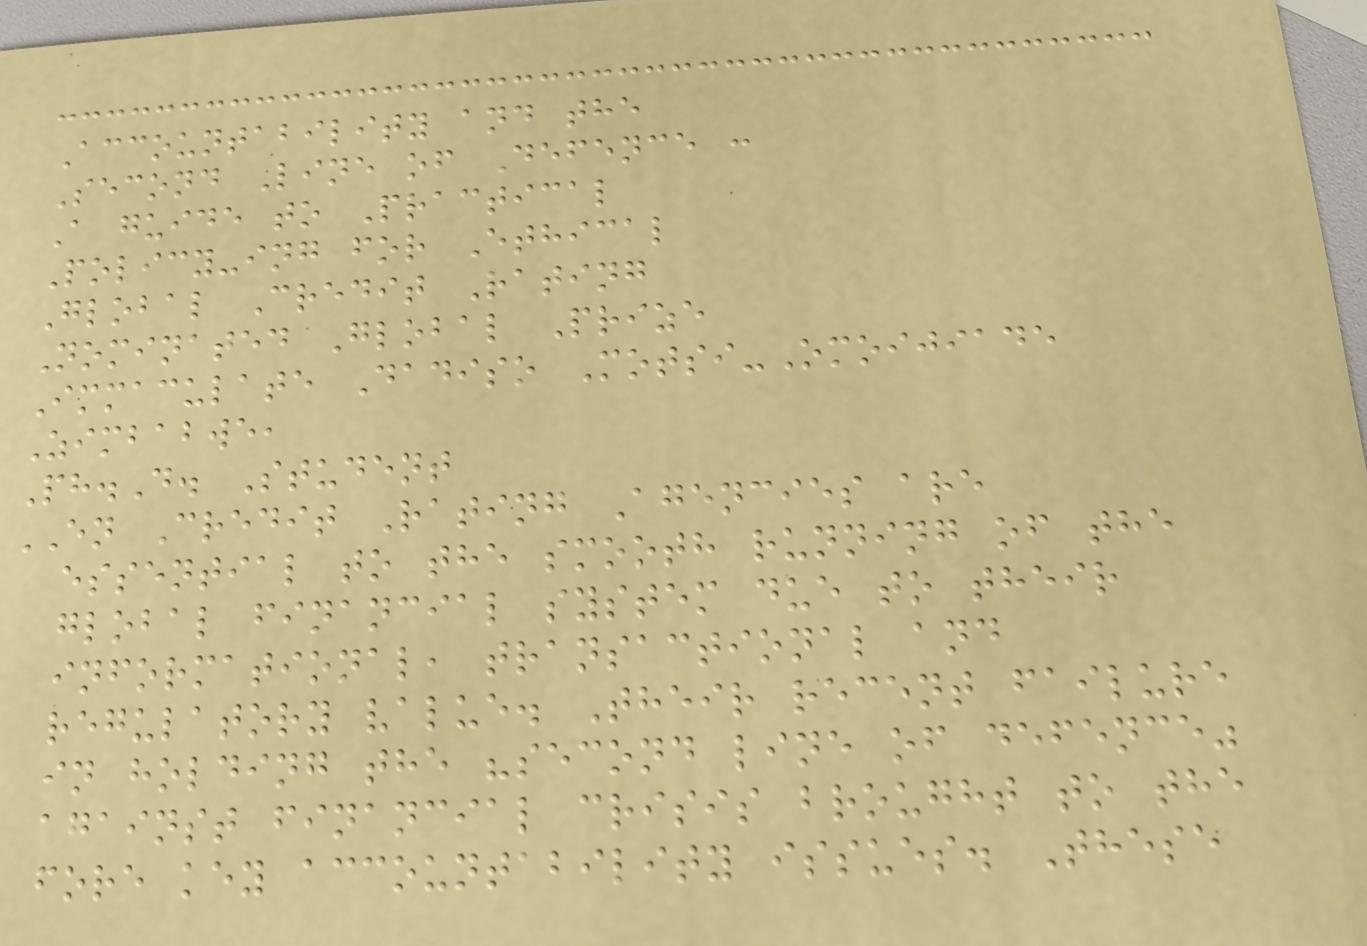Accountability and the
Second Line of Defence :
A guide to Practical
Policy-ing for Ethical
Global Credit Rating
Nominated Global Prize
Immaculate Dadiso Motsi-Omoijiade
Zimbabwe,
Ph.D. Student
EN Credit Rating Agencies are
essential to the smooth running of the
global financial system due to their
informational, transactional and
regulatory value. Their recent failure
in holding the "second line of defence"
against financial crisis brought to the
fore key accountability issues. These
